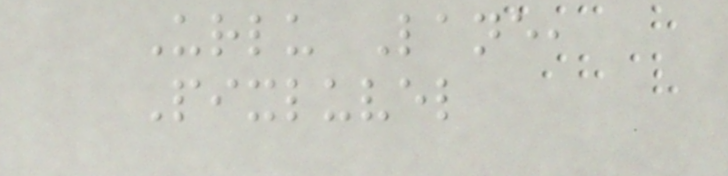Urlu Lane,
Pixluvel
